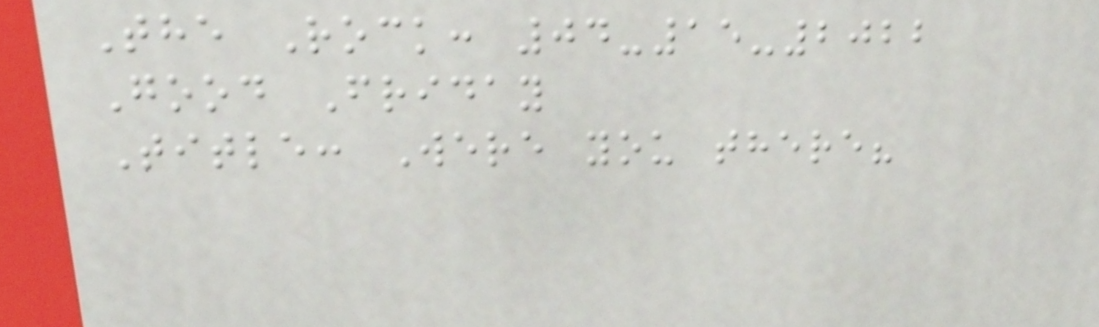The Rock: 04-15-2022
Good Friday
Title: Were you there?
